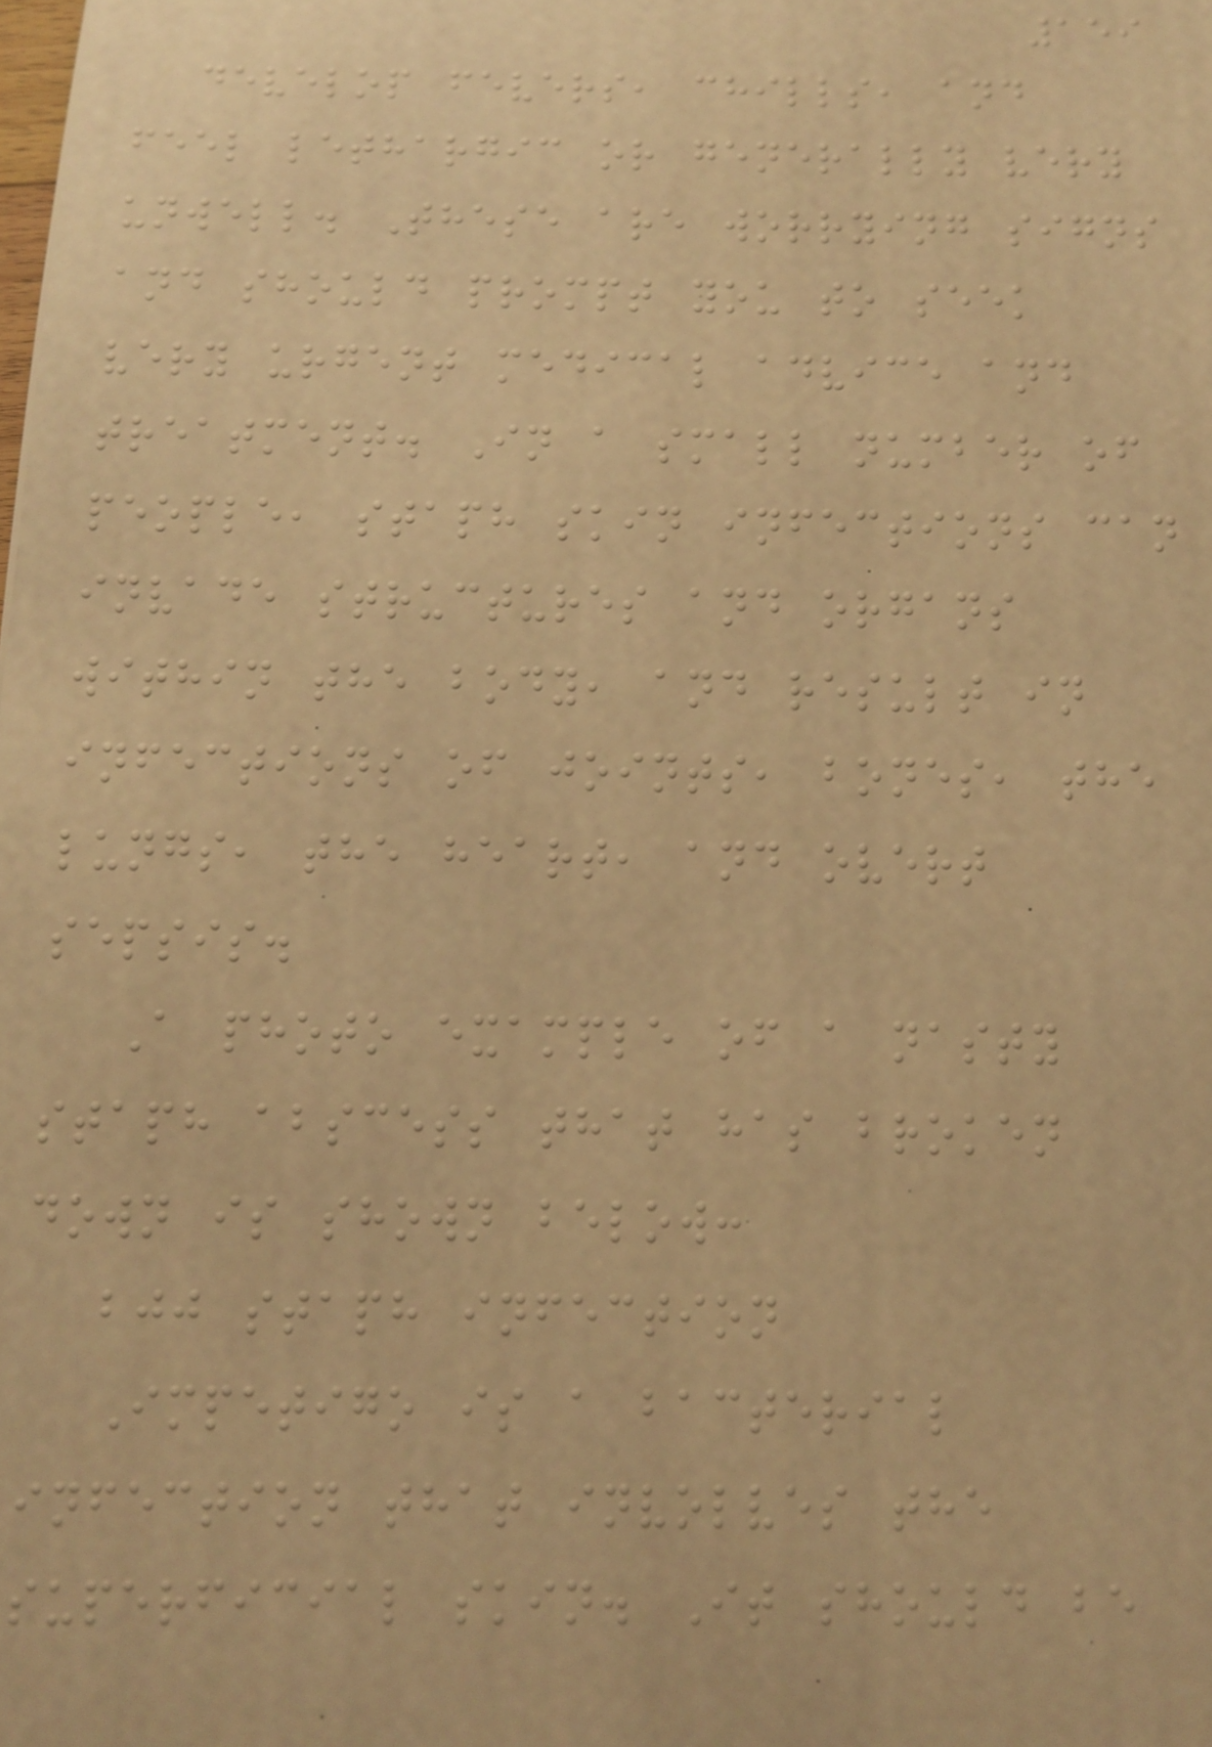159
develop fevers, chills, and
feel lethargic or generally very
unwell. These are worrying signs
and should prompt you to seek
very urgent medical advice and
treatment. In a small number of
people, staph skin infections can
invade structures and organs
within the body, and result in
infections of joints, bones, the
lungs, the heart, and overt
sepsis.
A photo example of a nasty
staph abscess that has broken
down is shown below:
bjj staph infection
Impetigo is a bacterial
infection that involves the
superficial skin. It should be
